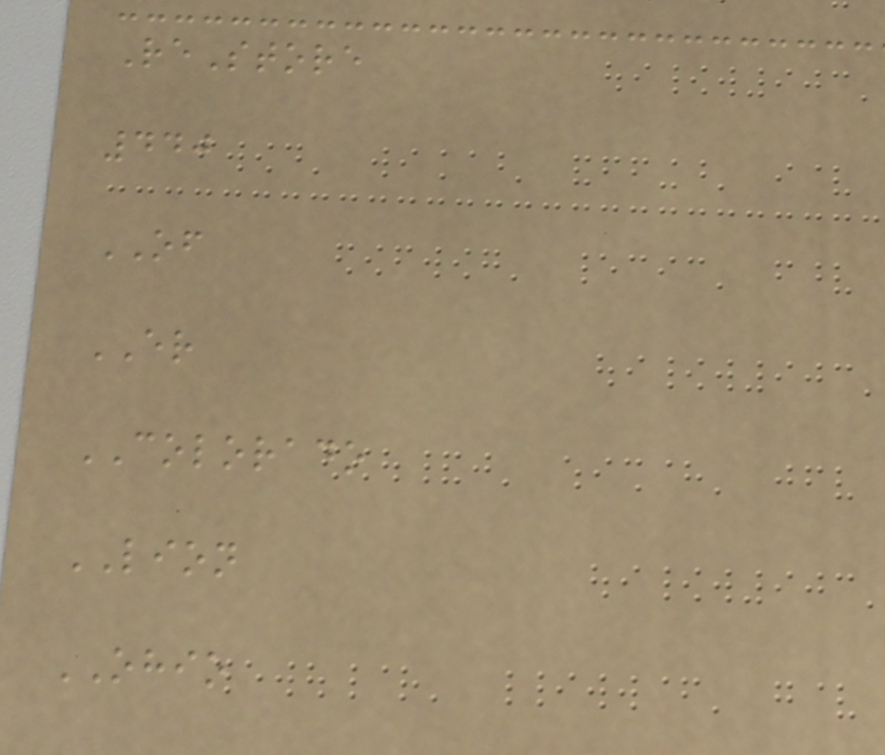ReStore
440
OF
ER
COLORADO
LION
OHIO
